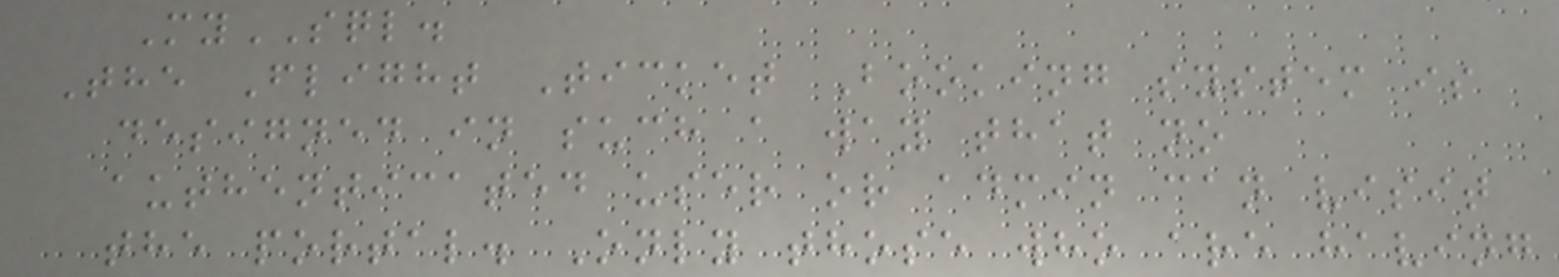MySQL.
The Flight Ticket Booking system is
designed in such a way that no
authenticated user or admin can visit
the portal. Only those who are having
